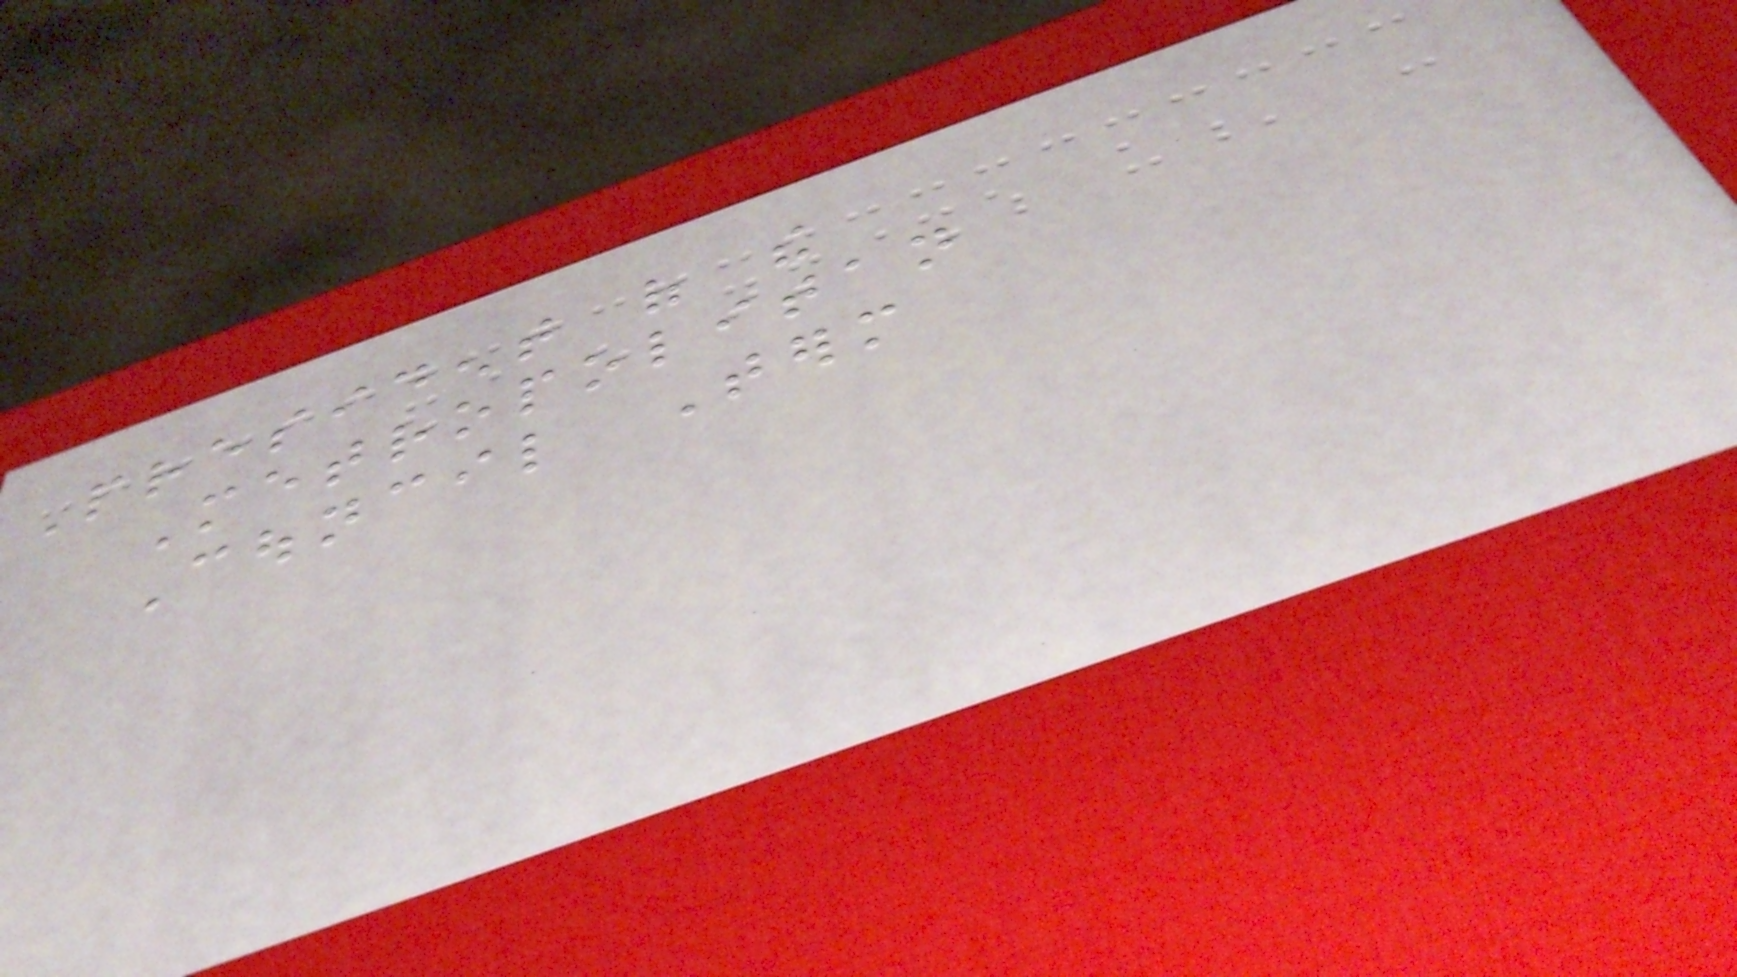President of the
Metropolitan
Council Term
